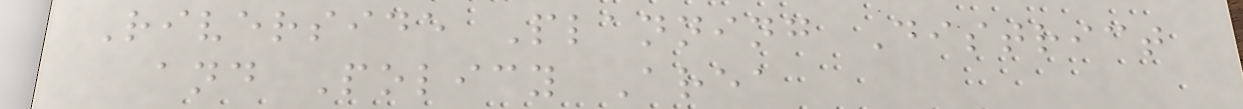Riverside Planning District
and Policy Area
